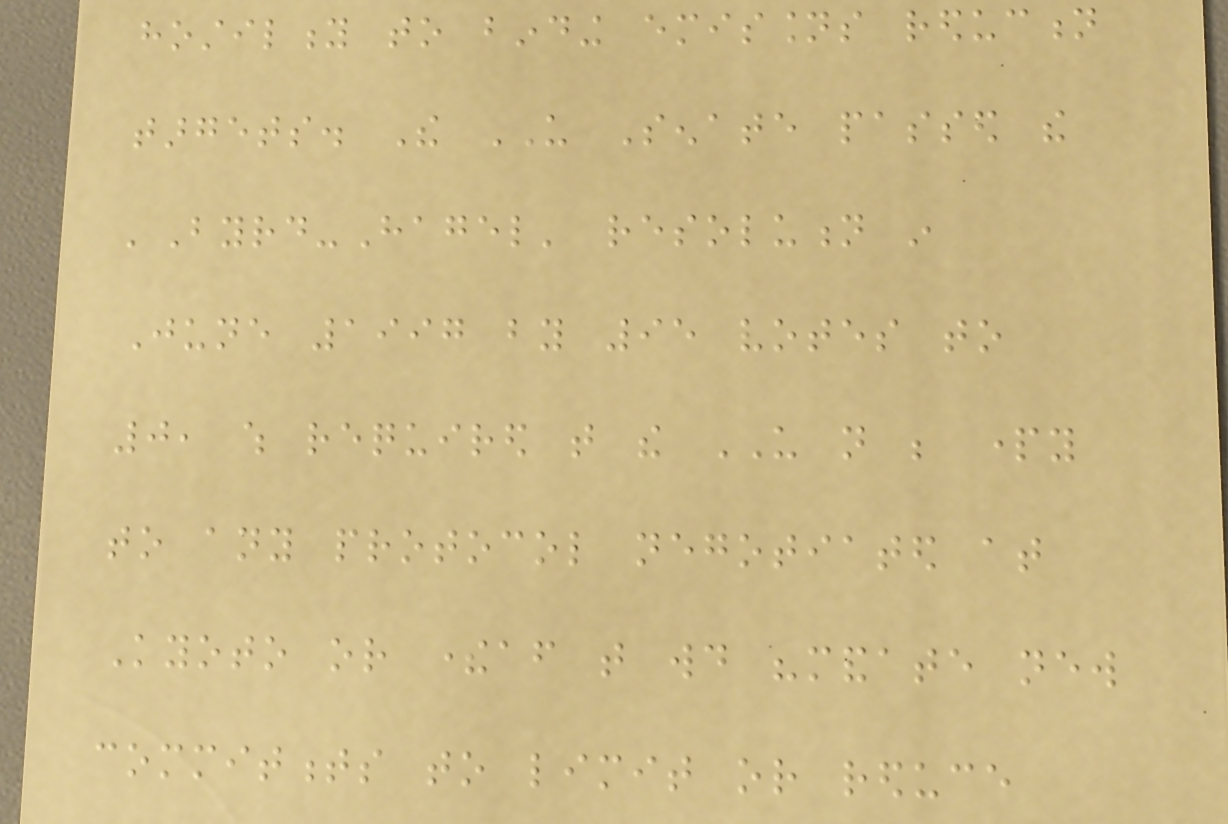hostility to binding emissions reduction
targets. The US Senate passed the
'Byrd-Hagel' resolution in
June 1997 by 95 votes to
0, which required that the US not be party
to any protocol negotiated at
Kyoto or thereafter that would "mandate new
commitments to limit or reduce
